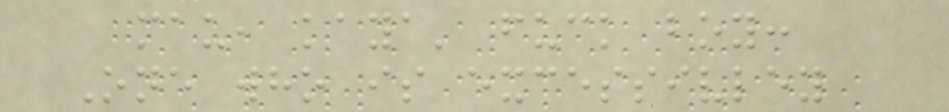mau, kaya' fuck boy:
One who is excessivley
